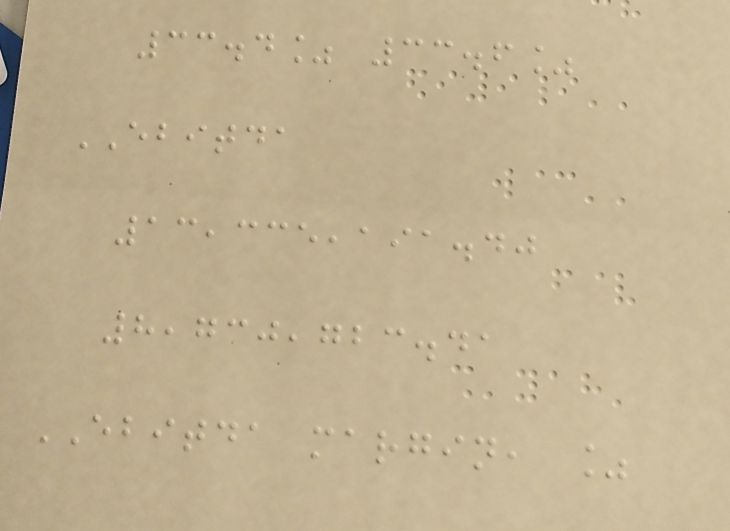33.4% 33.6%
EBITDA
13,335,191.40
8,730,723.41
EBITDA margin, %
